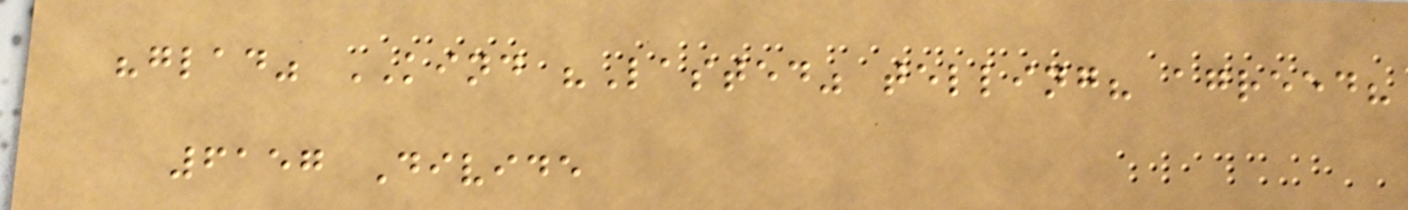"glad" KIND "Lasted" telling? agreed?
6157 Divide
